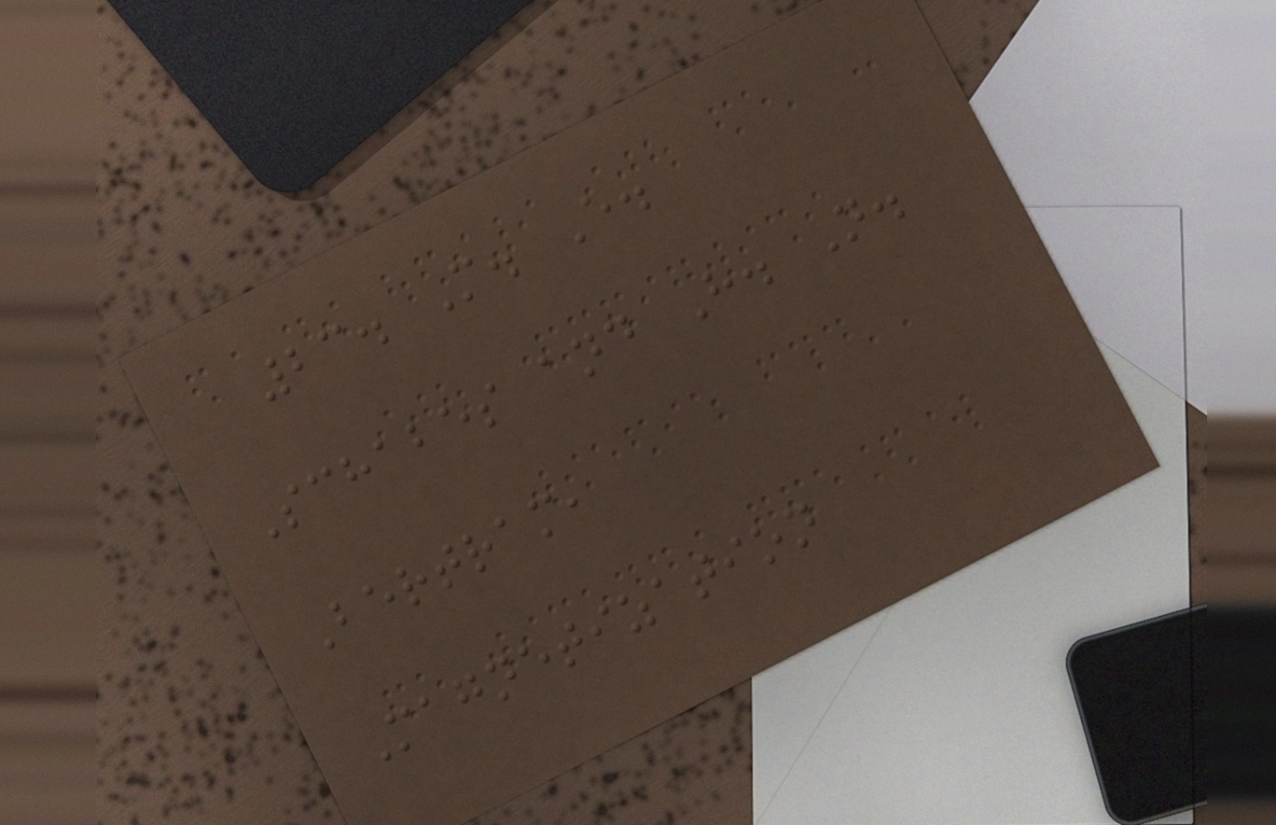23. M. E.
Schabes and H. N.
Bertram,
Magnetization
